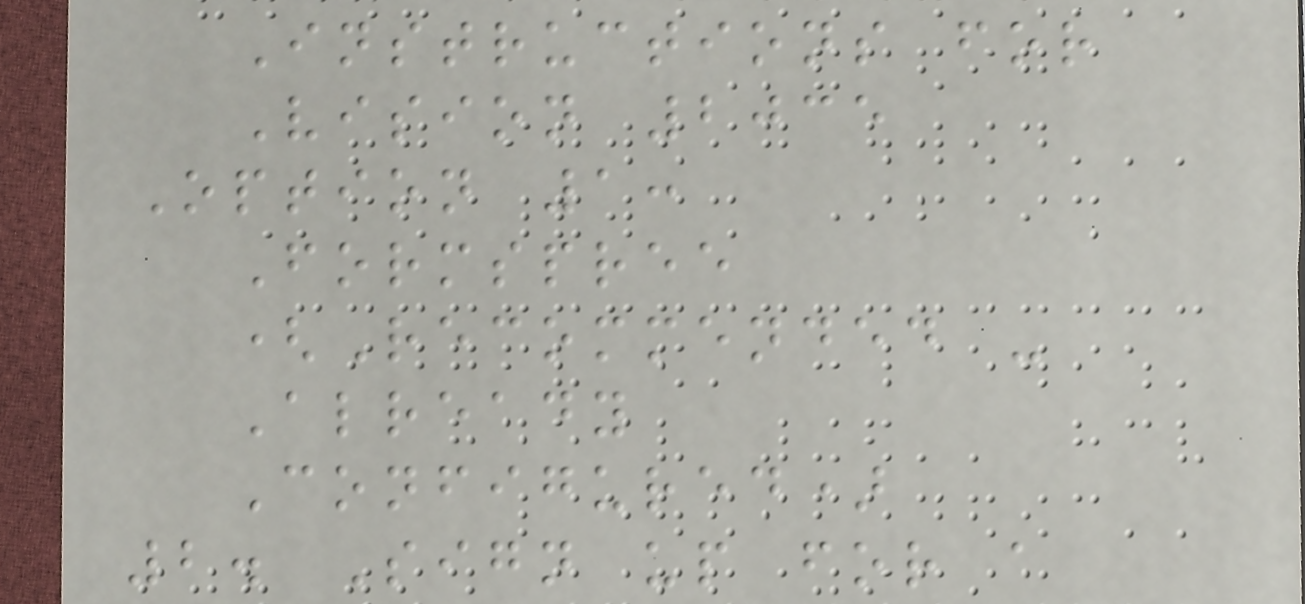Instructions for
Vision 2035
Option 1:
Formspree
(Recommended -
Already
Configured)
2. Sign up for a
